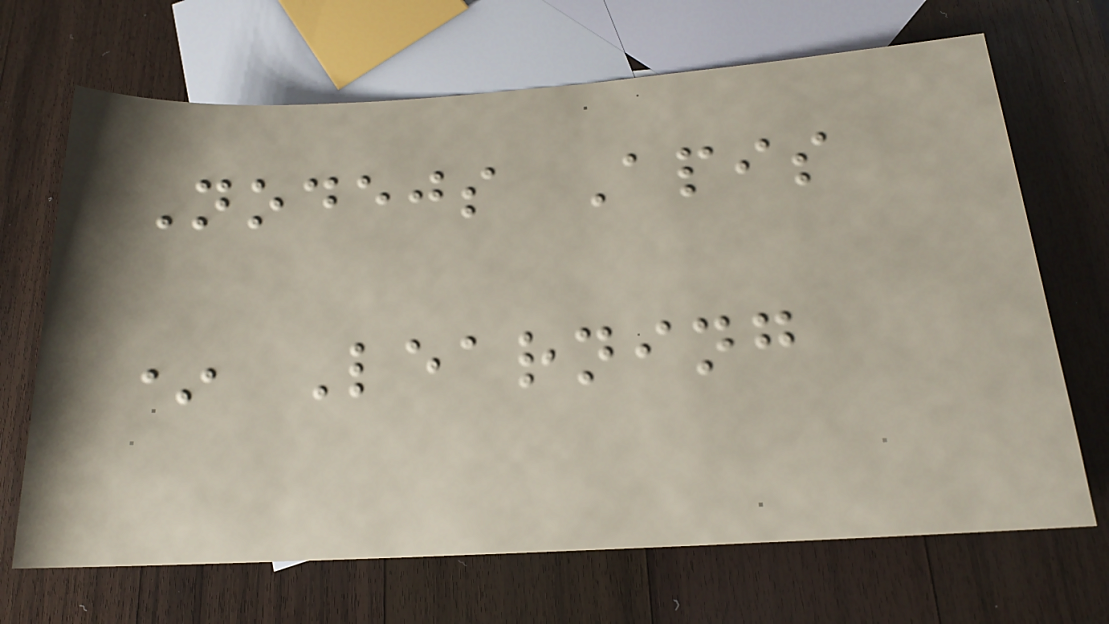Nodejs Apis
* Learning
